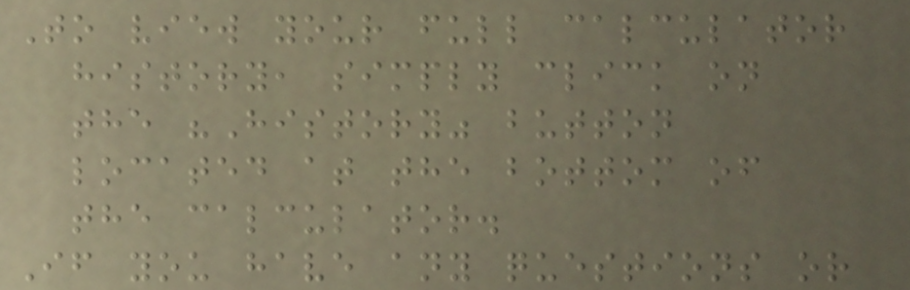To view your full calculator
history, simply click on
the "History" button
located at the bottom of
the calculator.
If you have any questions or
